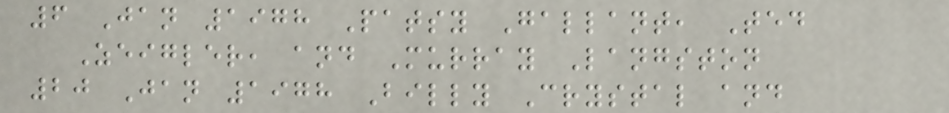6 Jan 1978 Patsy Gallant, Ted
Zeigler, and Murray Langston
20 Jan 1978 Billy Crystal and
